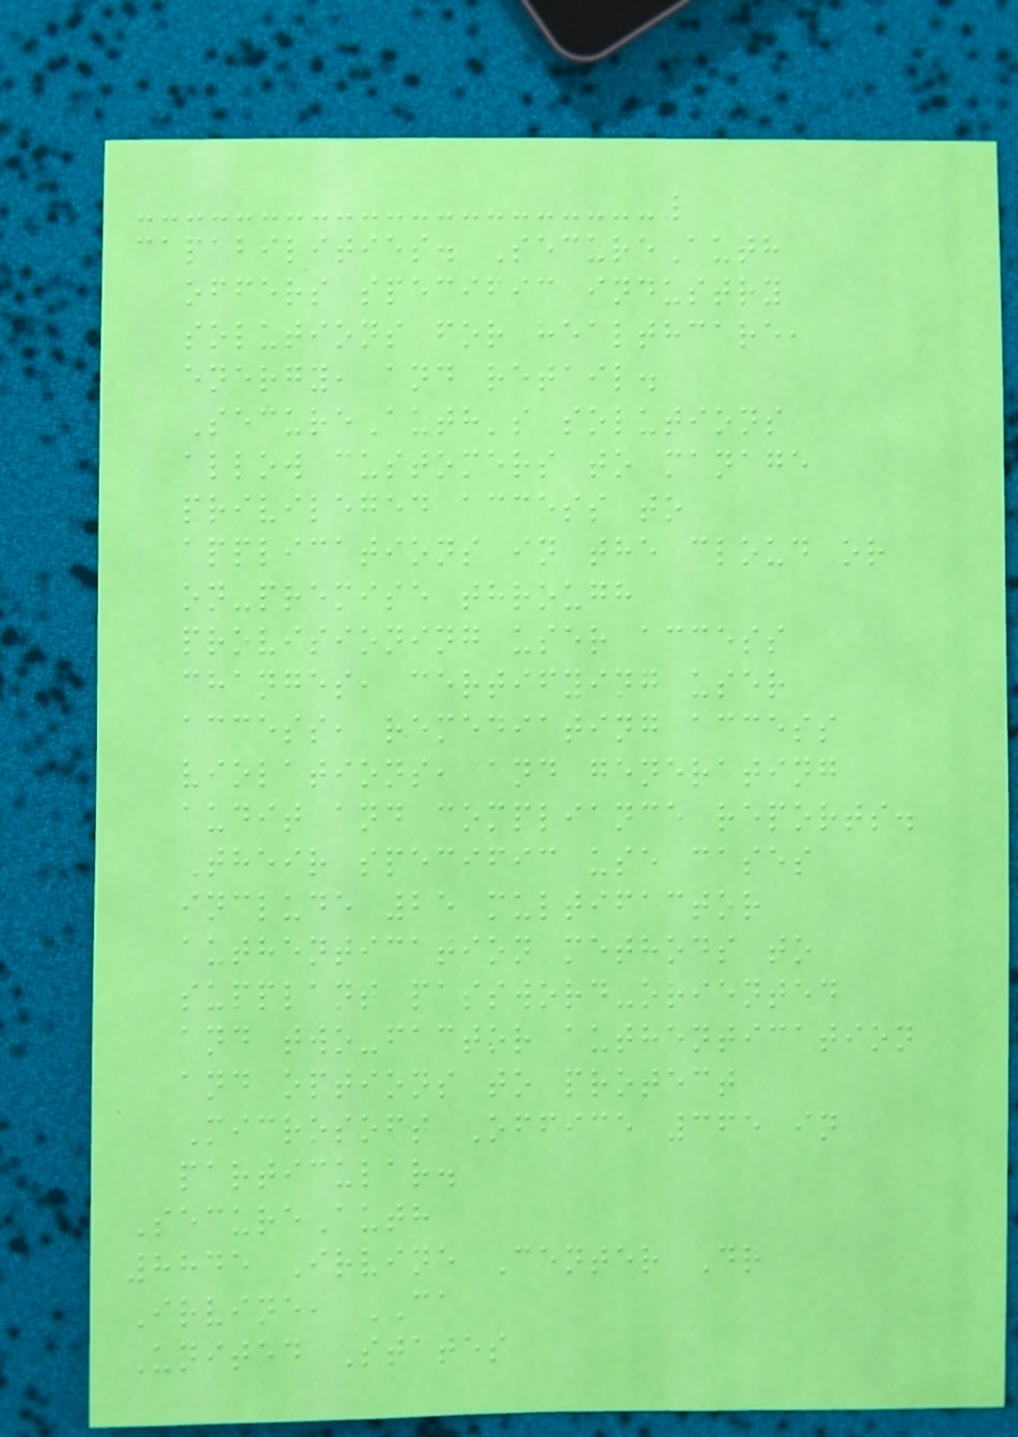capabilities. SecureAuth
offers specific industry
solutions for healthcare,
energy, and retail.
SecureAuth's solutions
allow customers to manage
privileged access to
applications in the cloud or
on-premise through
provisioning user access
changes, certifying user
access, remediating access
violations, and generating
audit and compliance reports.
Their specific use cases
include 25 multifactor
authentication methods to
supplant password-oriented
and two-factor authentication
and options to protect
Microsoft Office 365 in
particular.
SecureAuth
8845 Irvine Center Dr
Irvine, CA
United States
